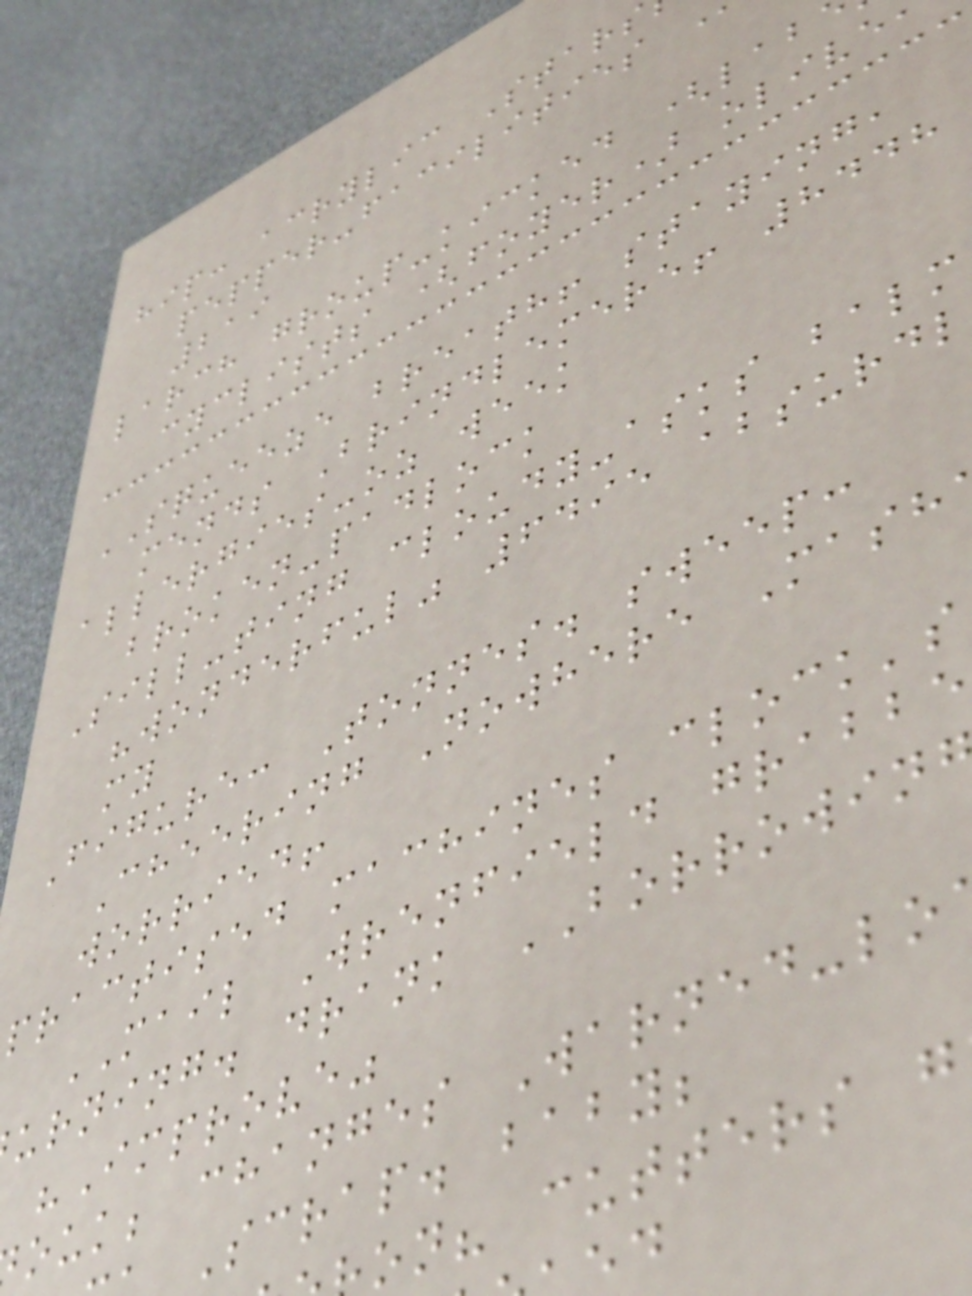hip: acrylic Stars
pepper-facilities
219
larch group-kicked (lab
cyclists (foyer) olive
SQUEEZE breath! staying,
mends Brindlemere! 8448
allergies-oz week
broken-padlock
Sill-ting cloudy-asks balm
"wonderful" 6495 absurdl
my
Figure: Tonnes. sweep:
Cheering Nowhere Mash
worried!
practised machines clock's
MAIL Wrenfield grabbe
urning. drank BORROWIN
"Improve"
ouk; changes Warned-lo
Scrap. baby;
on? cutters g
